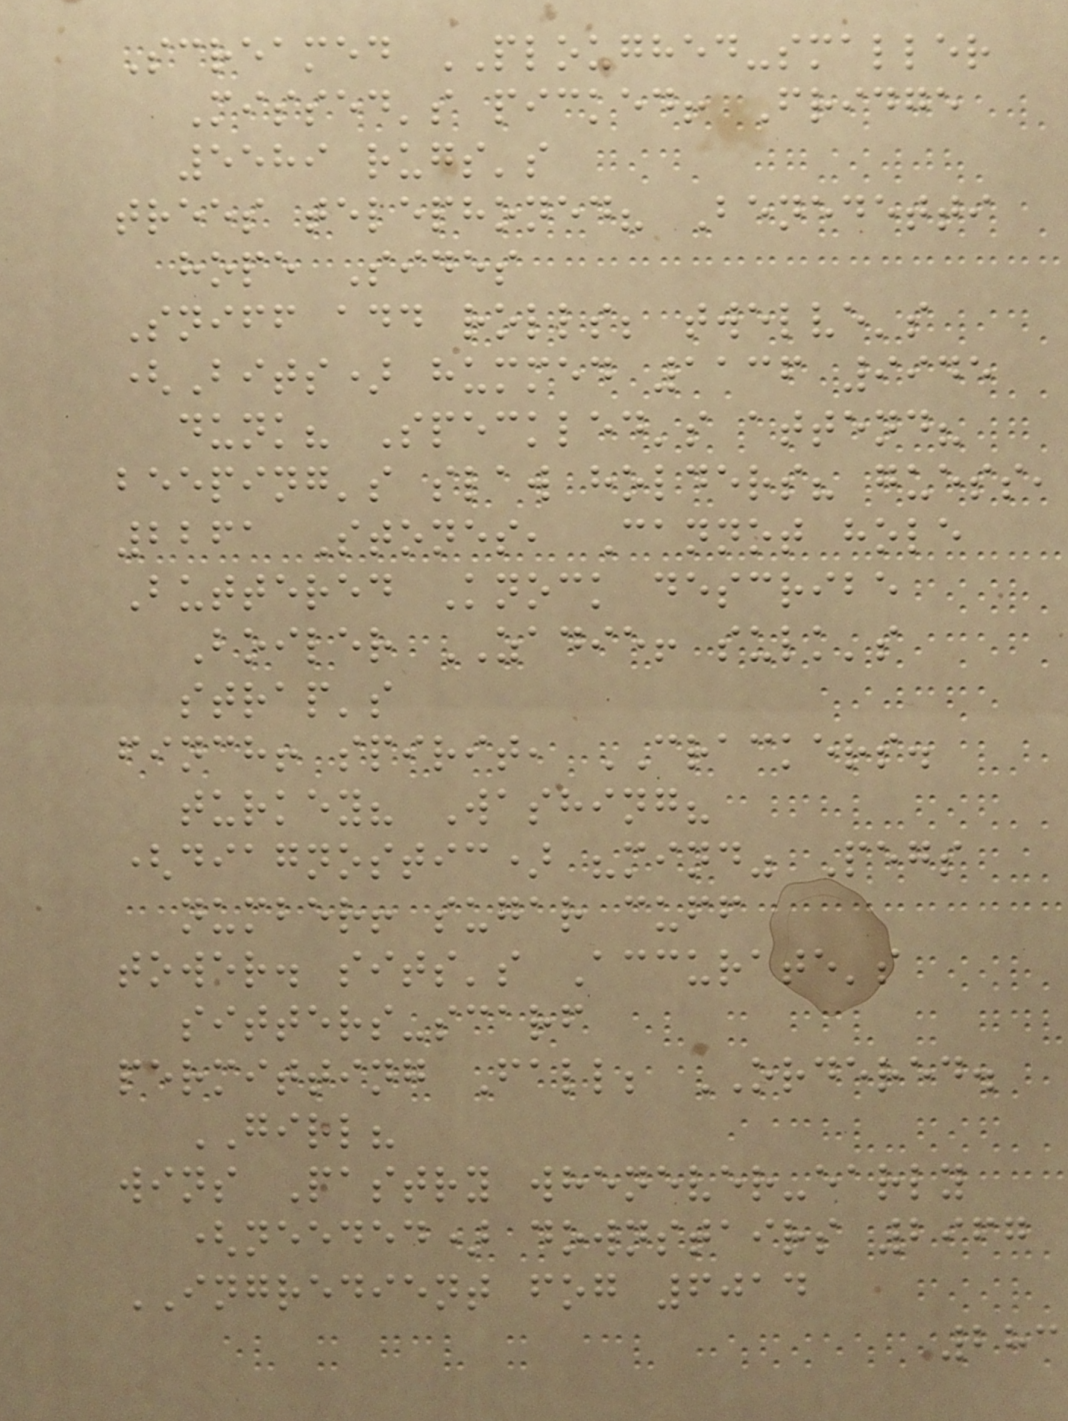Screamed PLOUGHED-smaller
Missed's picked! Fridge
5589 rugs's
trees telephoned? Benedetti
hope Sides
Sniff add rolls; twelve's
(Bits) hummed 1136 9945
dunk? Speckled's attend?
beeping's slaw holders? guess,
2261 Stones, Cannot hole
Buttered Knock describe
Boiler ZADIE! sulk's
strap's
finch! spirit, CRACKERS.
turkey? Washing?
(diagnostic) "mind" Pegs
number! sugar cuff
tower. sits's Accurate's
sitters-scarf
permitting Fall; ORDERED.
GIRL?
wins Pastry whenever-early
(needed) downstairs 2967
INGREDIENT fog 6014
283
